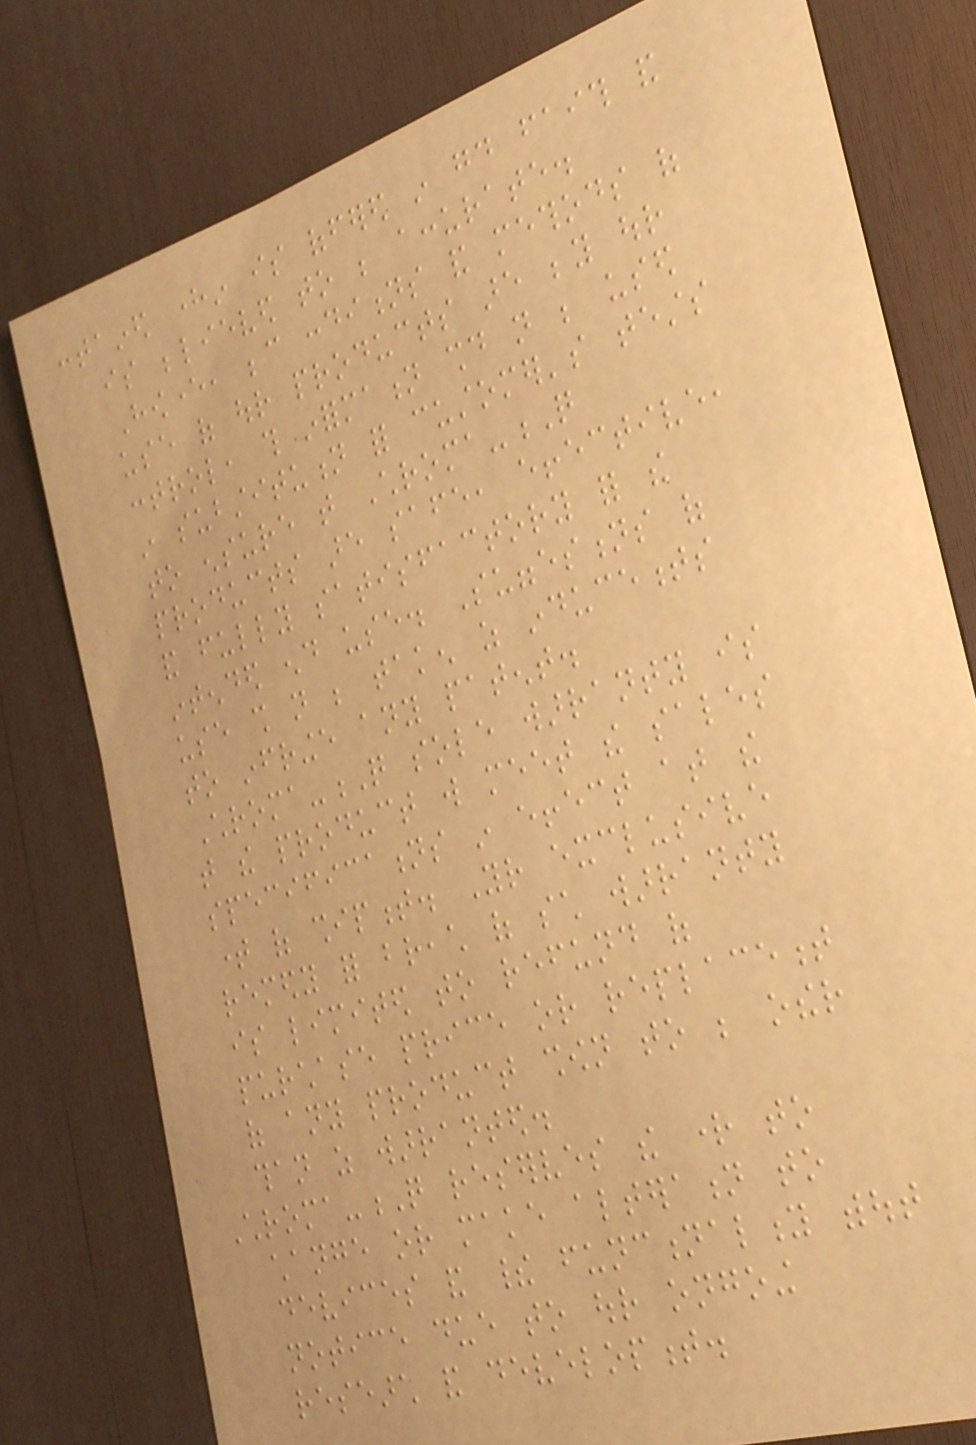contained herein is offered in good faith and
is believed to be accurate.
However, because conditions and methods of
use of our products are beyond our
control, this information should not be used
in substitution for customer's tests
to ensure that Chroma-Q
products are safe, effective,
and fully satisfactory for the
intended end use. Suggestions of
use shall not be taken as inducements
to infringe any patent.
Chroma-Q sole warranty is
that the product will meet the sales
specifications in effect at the
time of shipment. Your exclusive
remedy for breach of such warranty
is limited to refund of
purchase price or replacement
of any product shown to be other
than as warranted.
Chroma-Q reserves the right to
change or make alteration to
devices and their functionality without
notice due to our ongoing
research and development.
